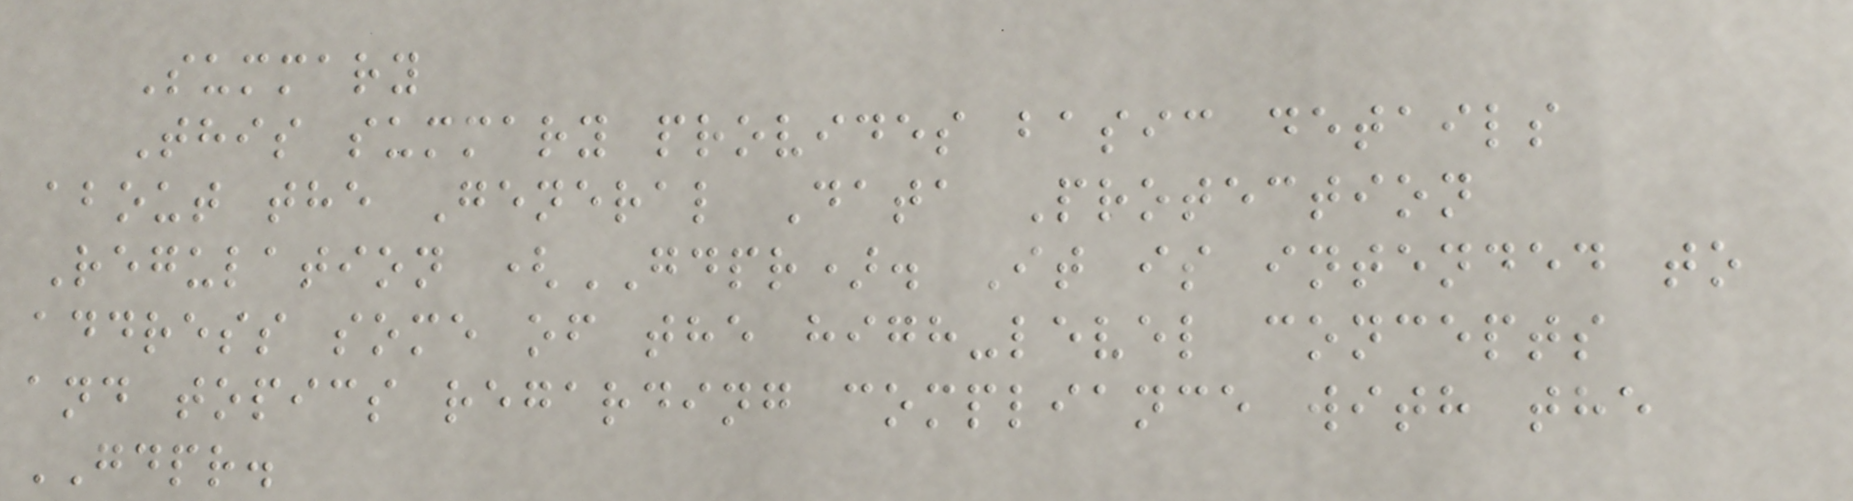Summary
This summary provides basic details
about the General Data Protection
Regulation (GDPR). It is intended to
address some of the high-level concepts
and topics regarding compliance with the
GDPR.
